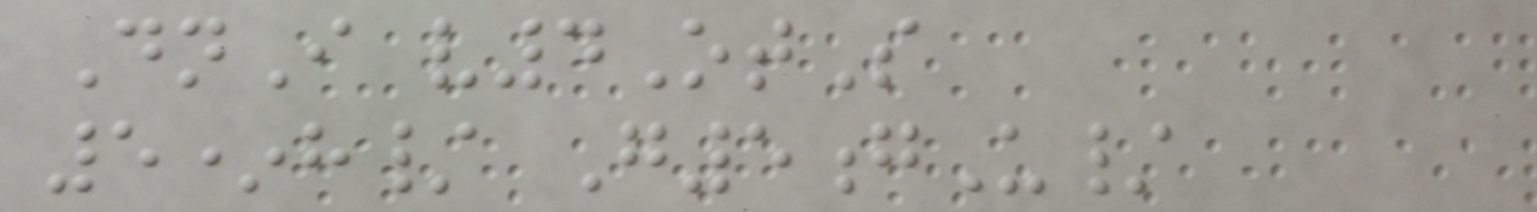DnI v4OtS
5*h/ G5gU/
